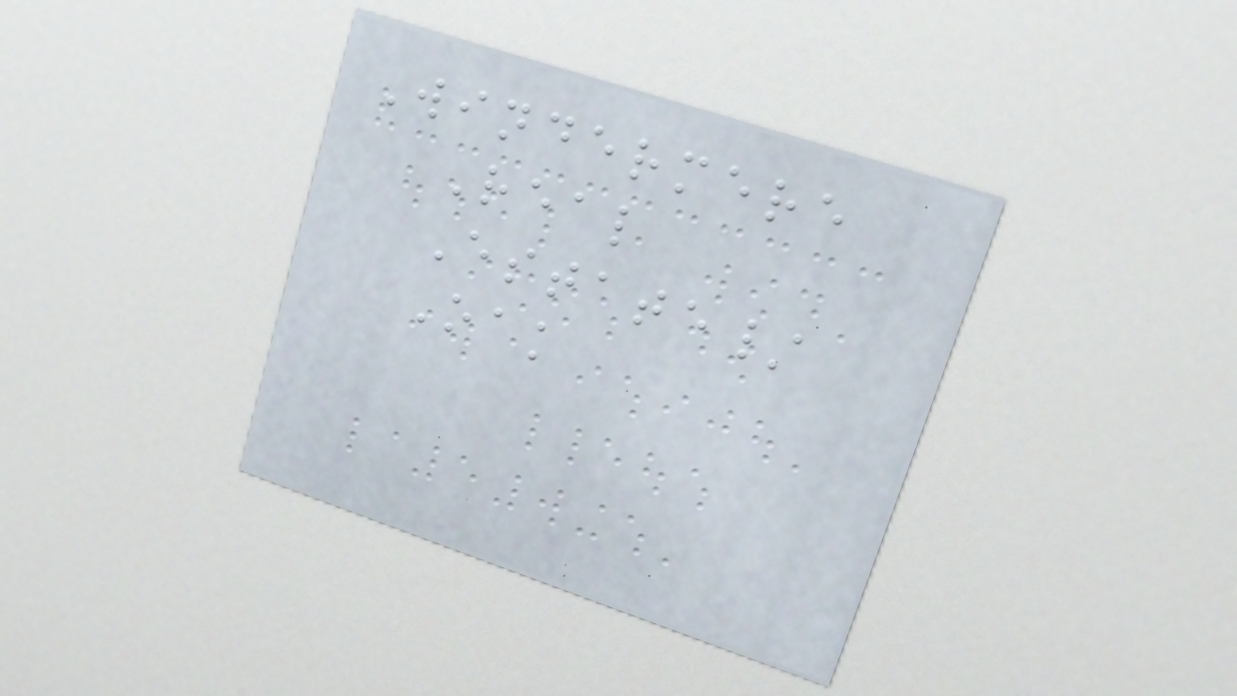Windermere
Real
Estate/
Oak
